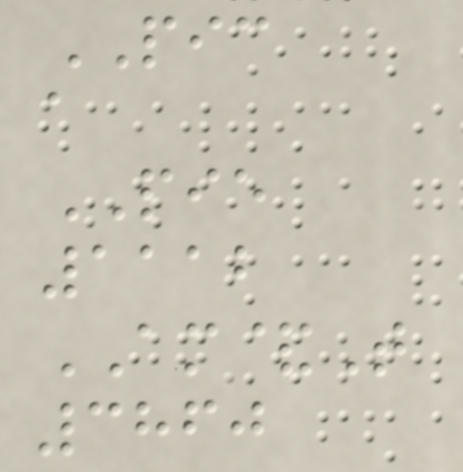PIC
a
PIE
1112
AM&T
3860
